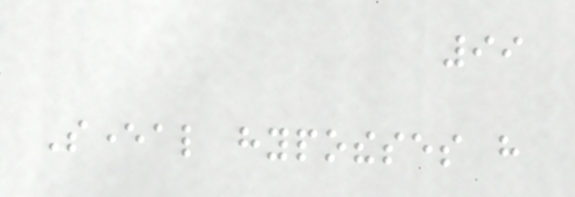99
Several hypotheses have
